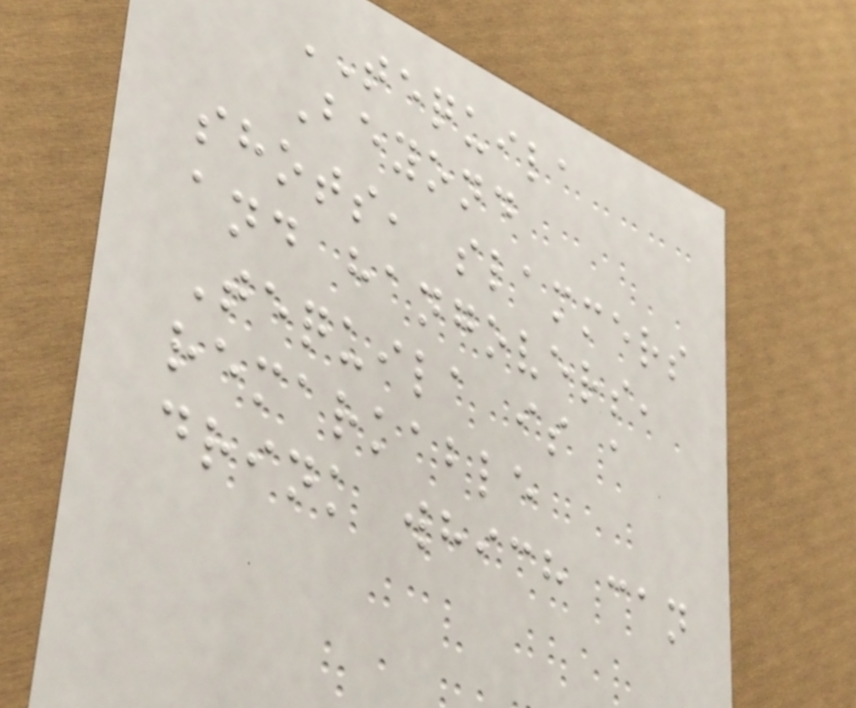TEQUILA
Beyond
shots, slammers
and hangovers,
Tequila is a
remarkable
drink which can
